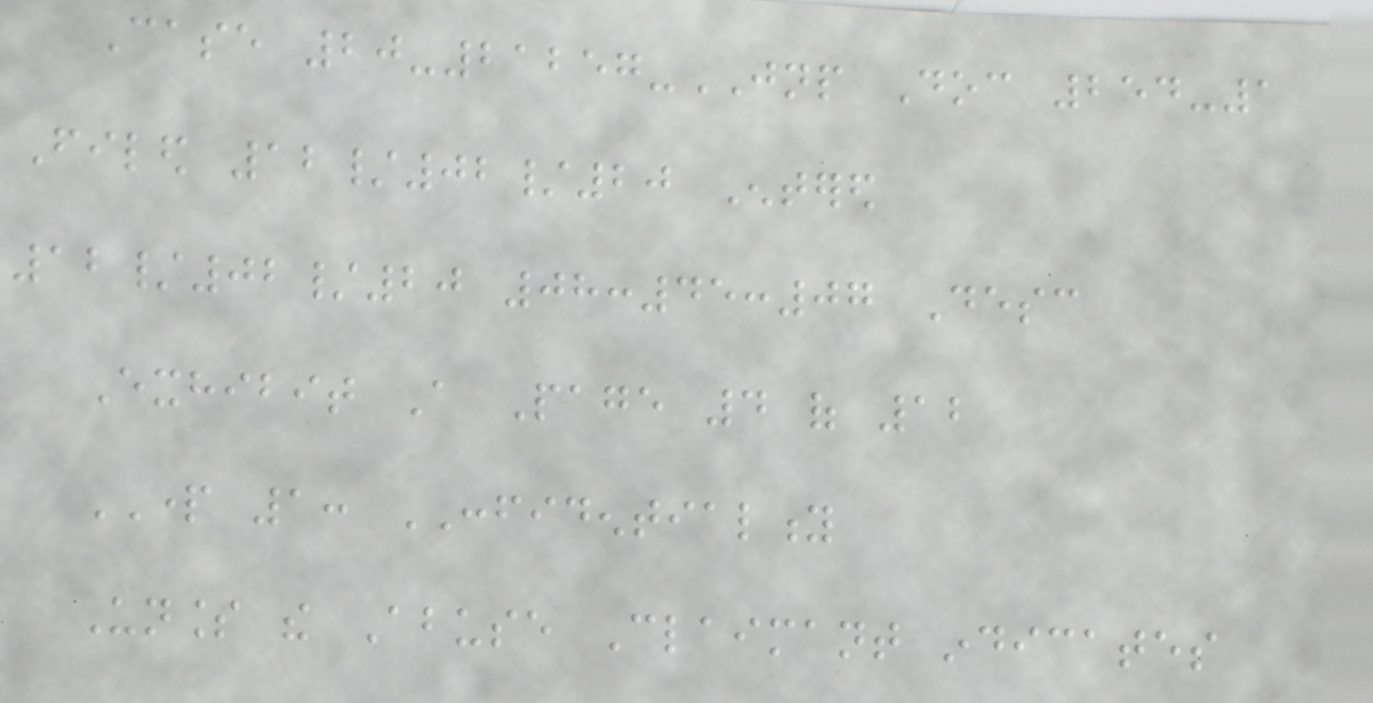Case 20-21257-JNP Doc 254-1
Filed 12/02/20 Entered
12/02/20 08:45:07 Desc
Exhibit A Page 4 of 12
PART 1: CONFIDENTIALITY
Unless the Abuse Claimant indicates
